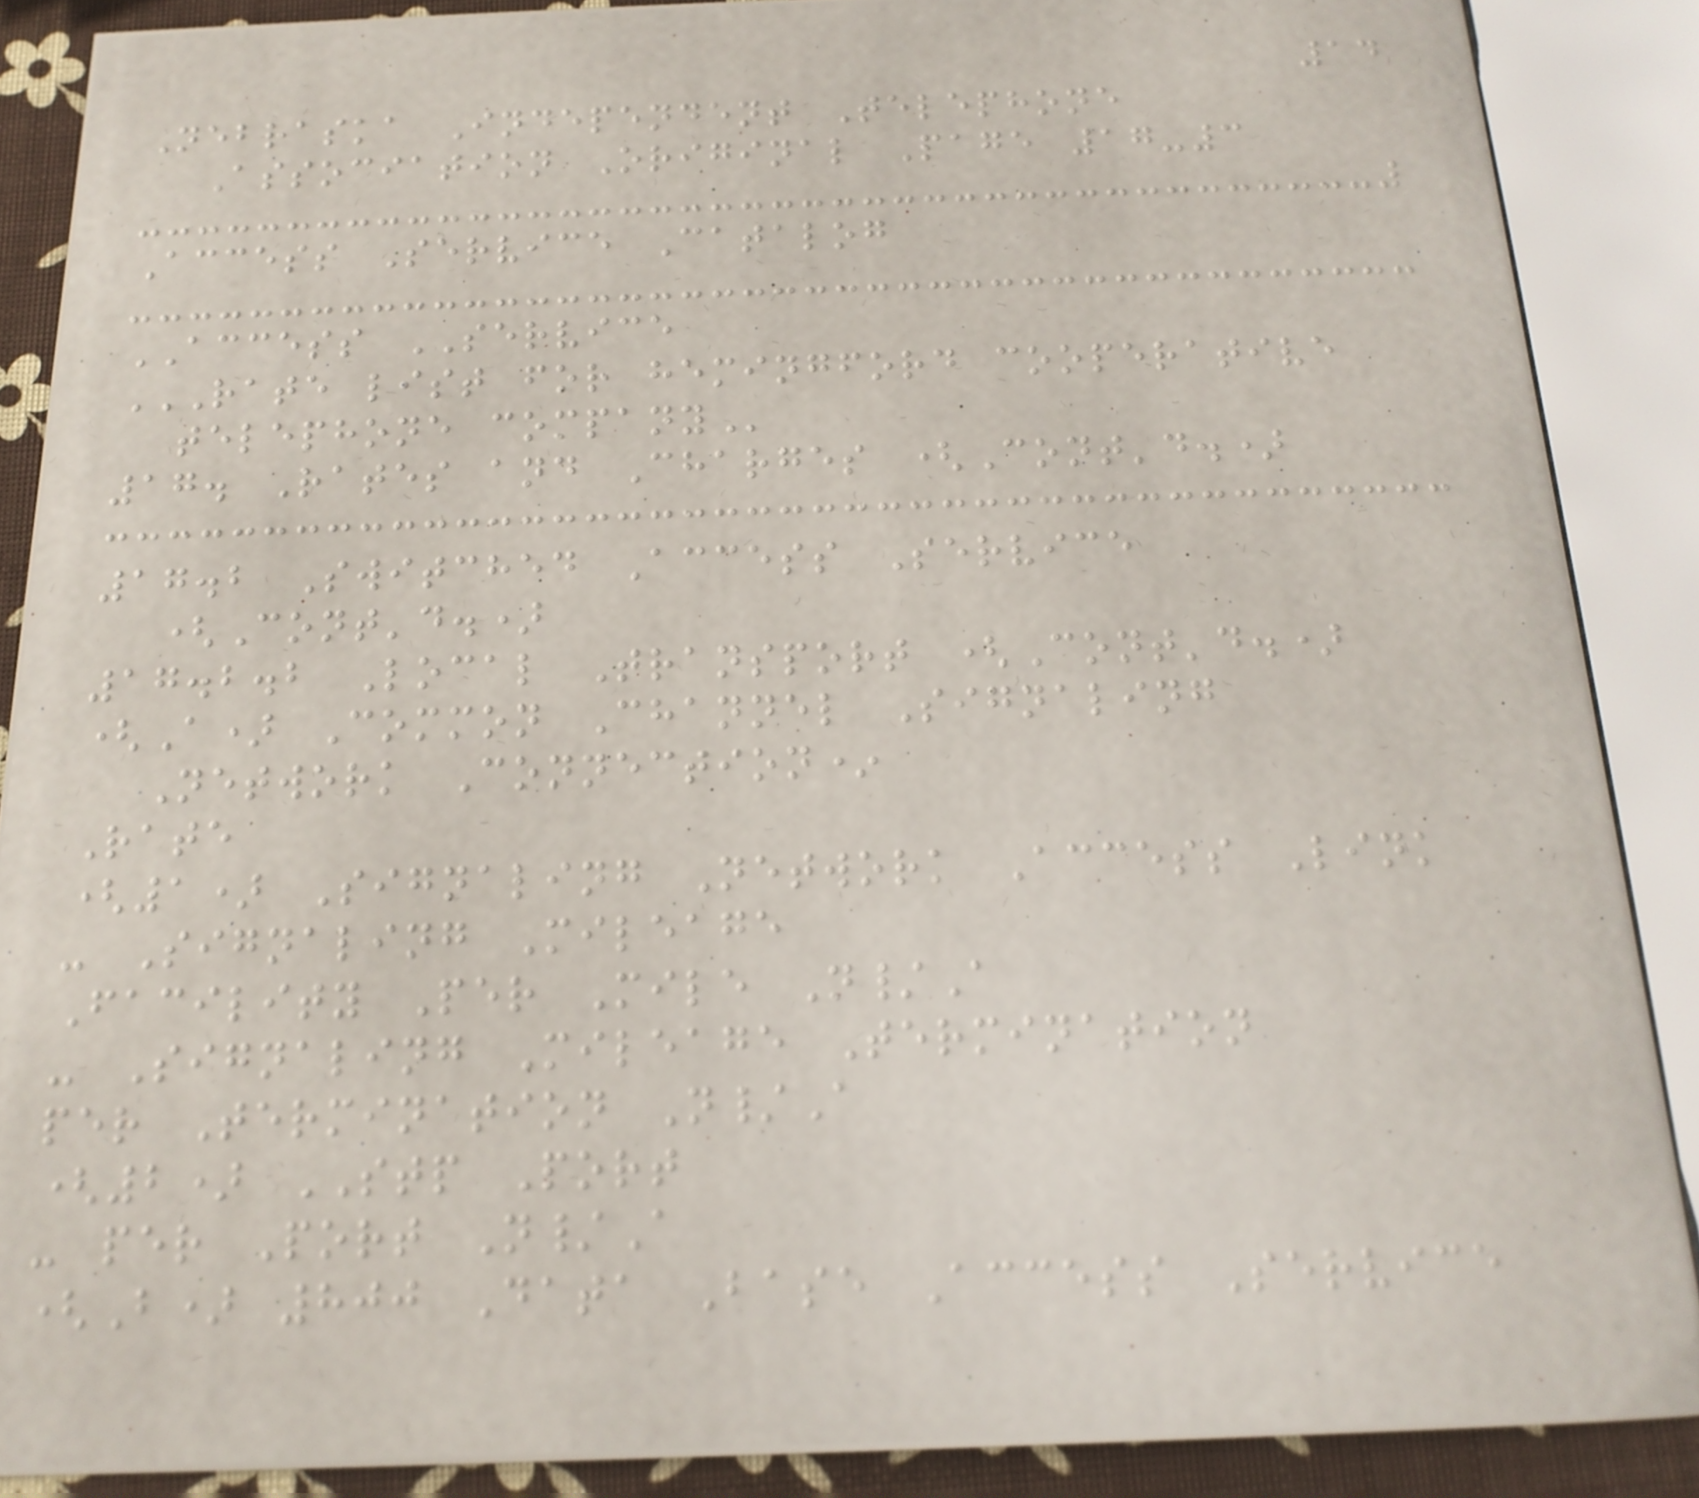14
Nebraska Independent Telephone
Association Original Page 17-3
Access Service Catalog
ACCESS SERVICE
RATE LIST FOR HEMINGFORD COOPERATIVE
TELEPHONE COMPANY
17. Rates and Charges (Cont'd.)
17.2 Switched Access Service
(Cont'd.)
17.2.2 Local Transport (Cont'd.)
(A) Common Channel Signaling
Network Connection*
Rate
(1) Signaling Network Access Link
- Signaling Mileage
Facility Per Mile N/A
- Signaling Mileage Termination
per Termination N/A
(2) STP Port
- per Port N/A
(B) 800 Data Base Access Service
